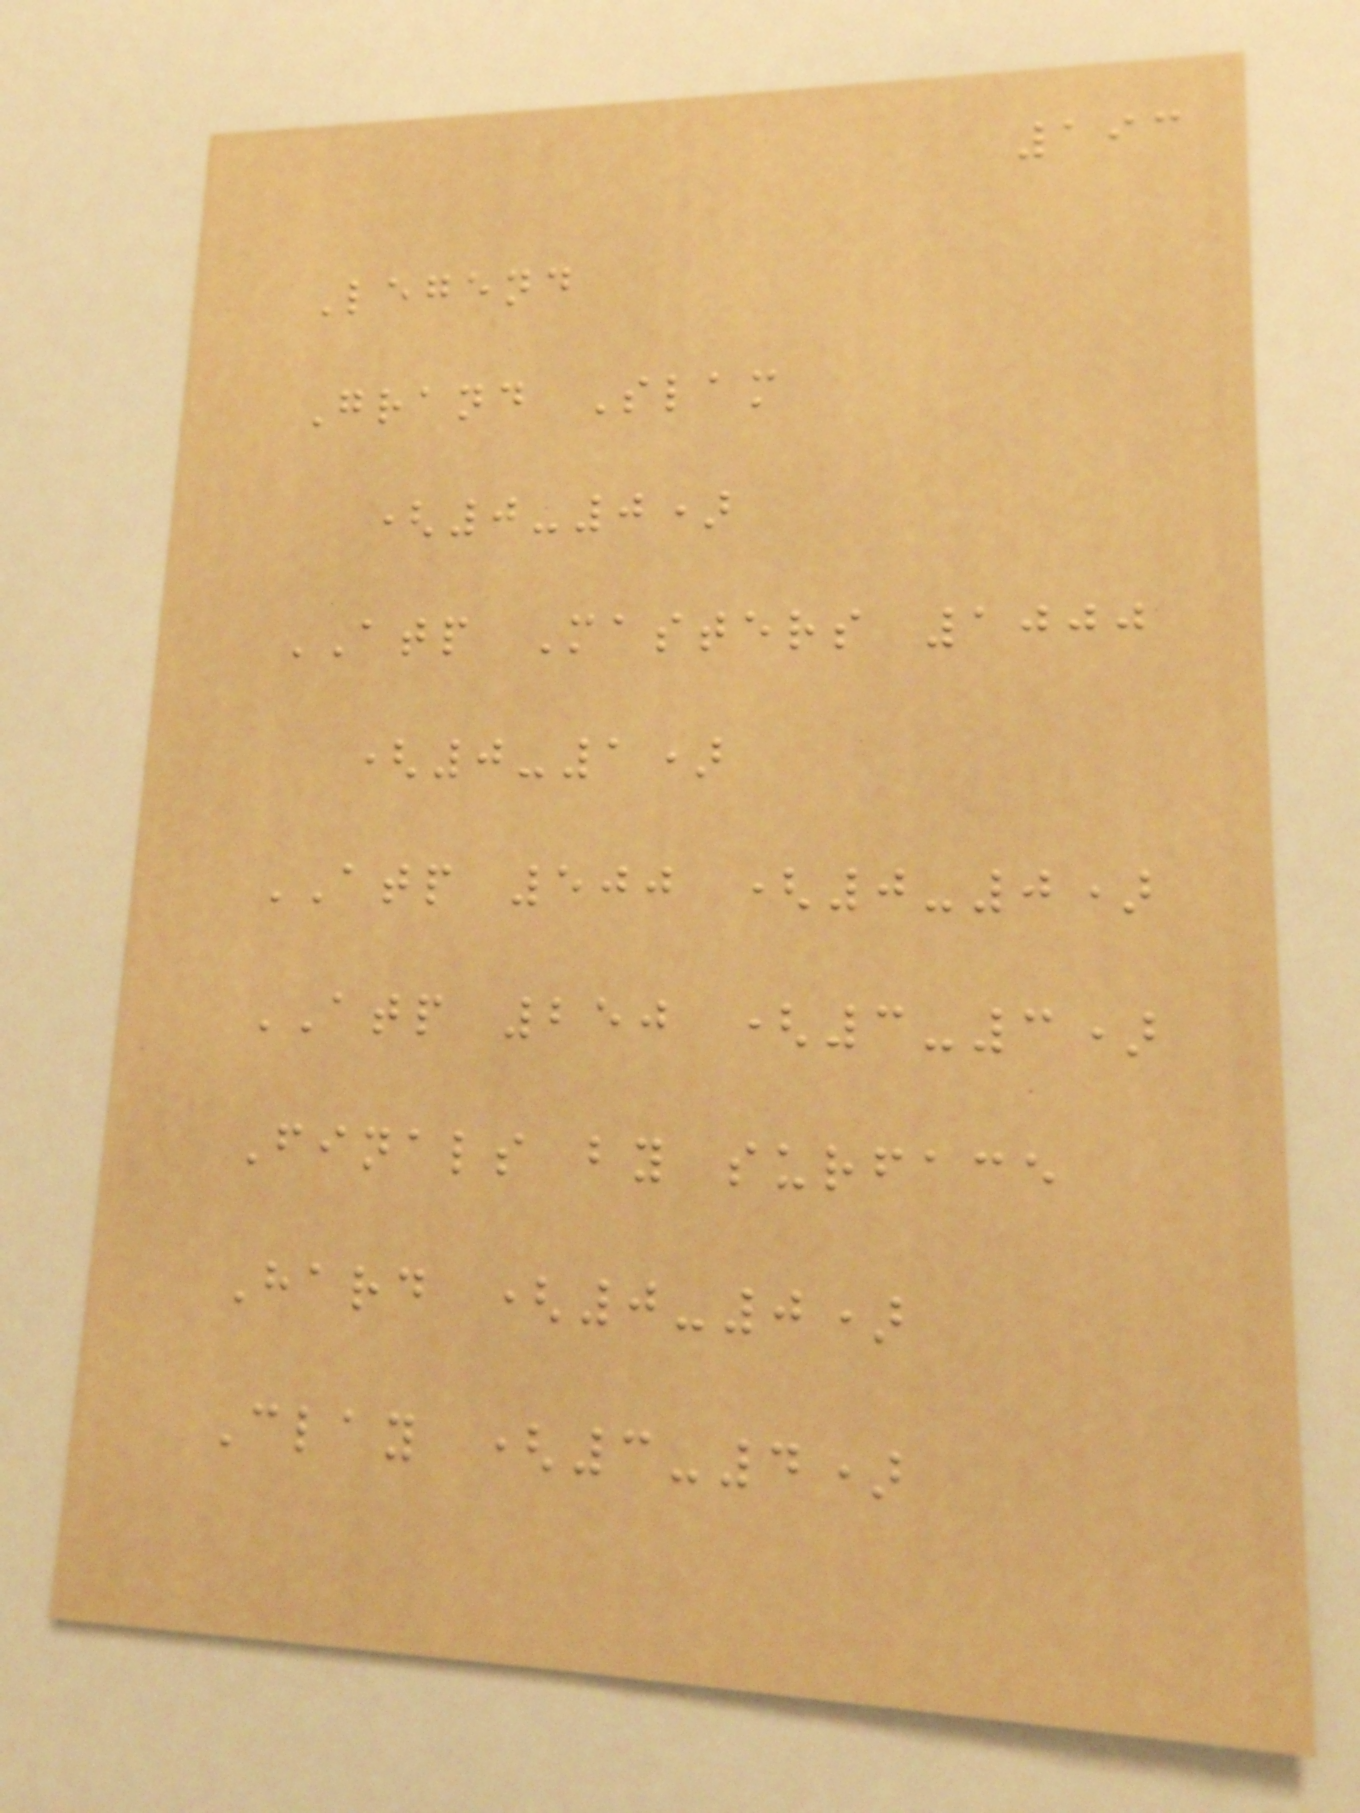193
Legend
Grand Slam
(0-0)
ATP Masters 1000
(0-1)
ATP 500 (0-0)
ATP 250 (3-3)
Finals by surface
Hard (0-0)
Clay (3-4)
